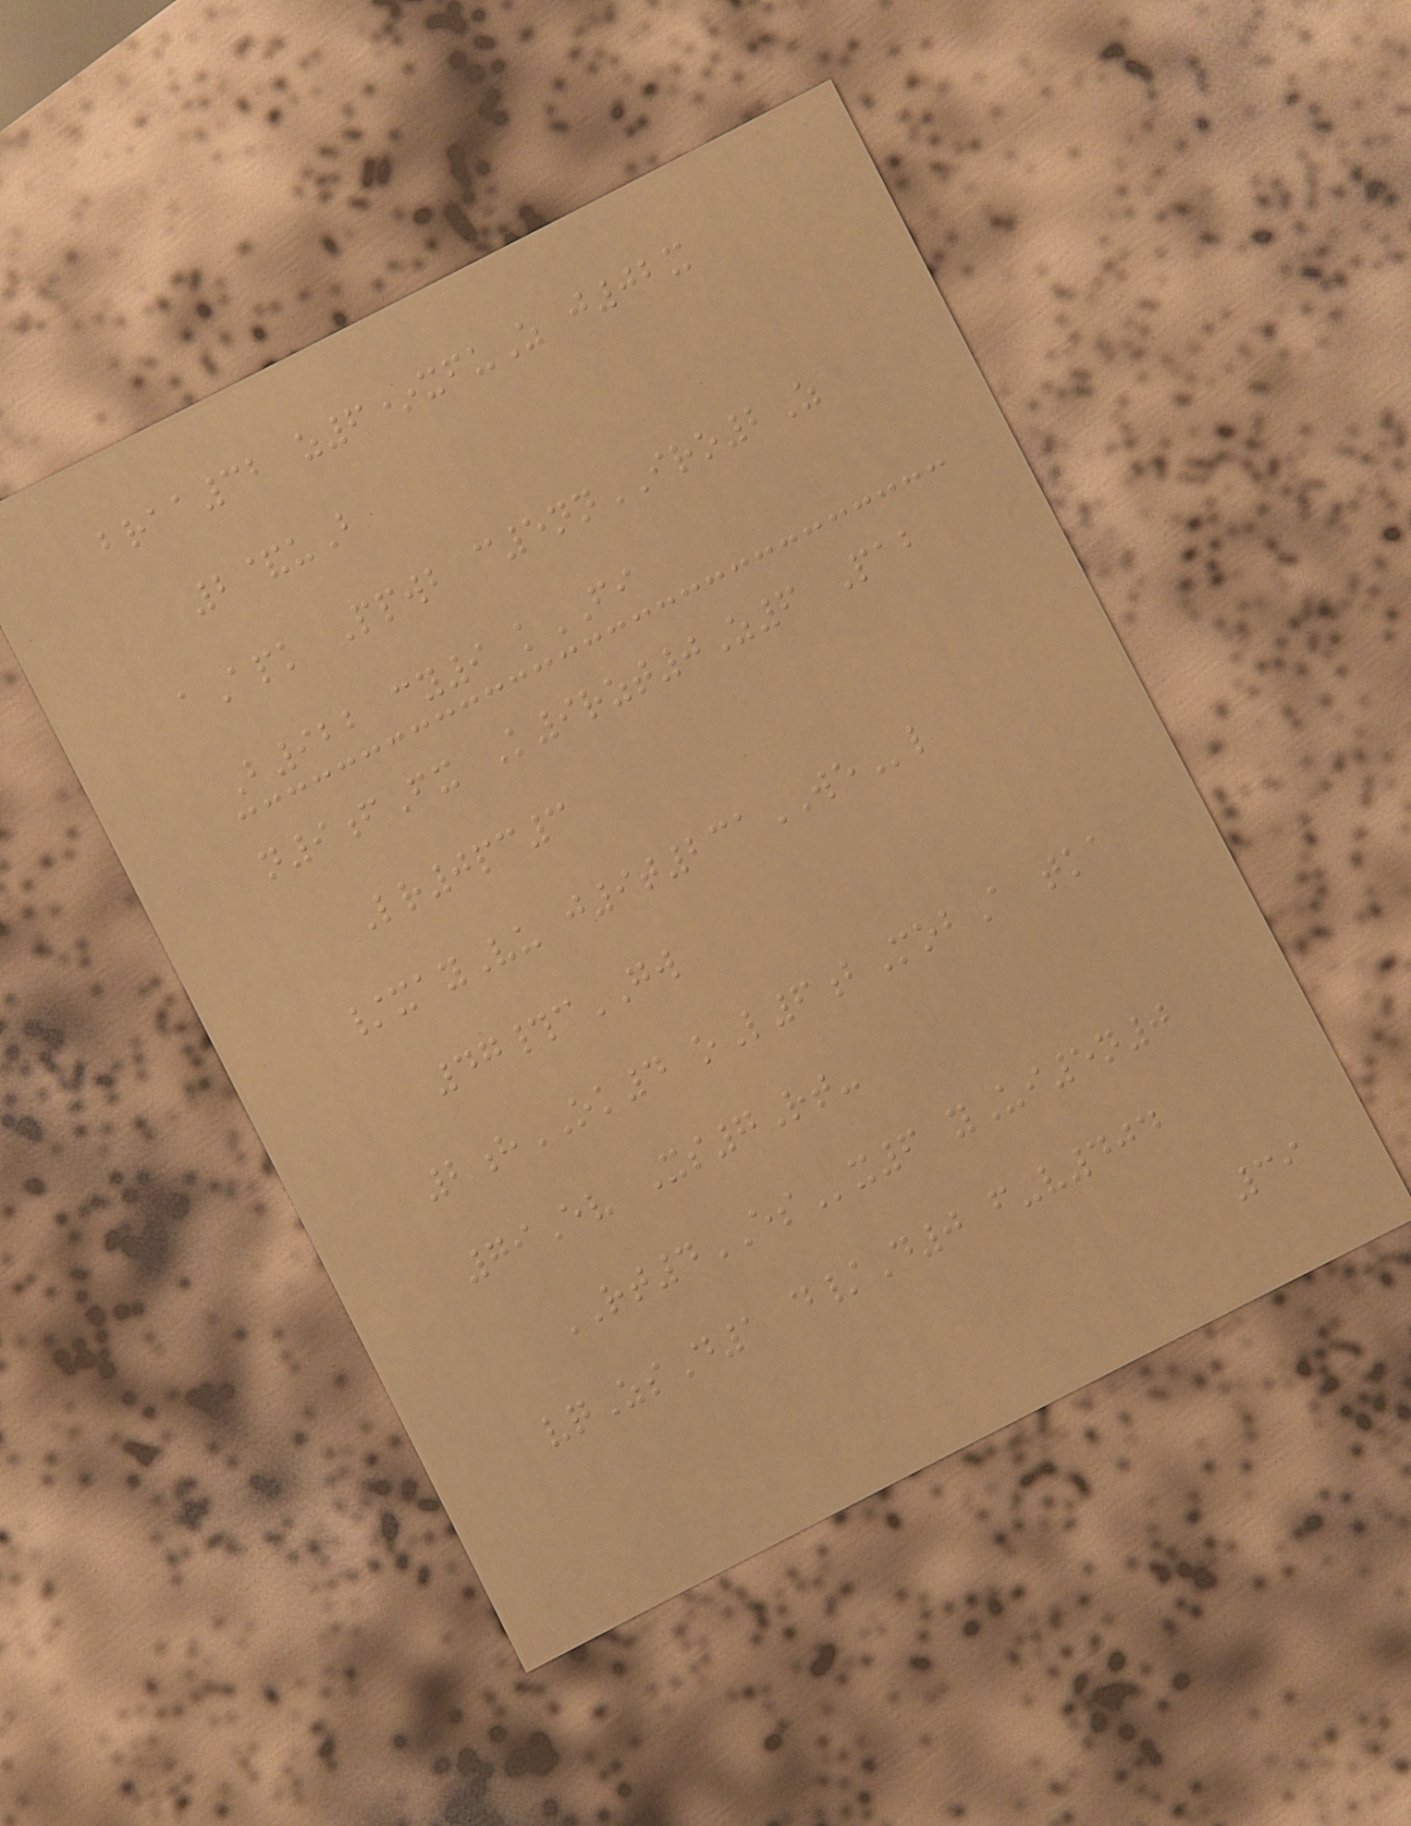braa32 z6*xfuZ j02x
2&uB
aApk Ppwb c5nnIRO2Z
B922 cy9 kFI
n9fFx K9rzt0Z6 Pab
Lr0pc3
/xayVu j9t231WEl
47#cGW
2hOK4 oL6bMobA tka
79Ev Xs7Rt-
RT4ESx6 yUi5n0
vqZsD1 d/D0 f-v404
39
